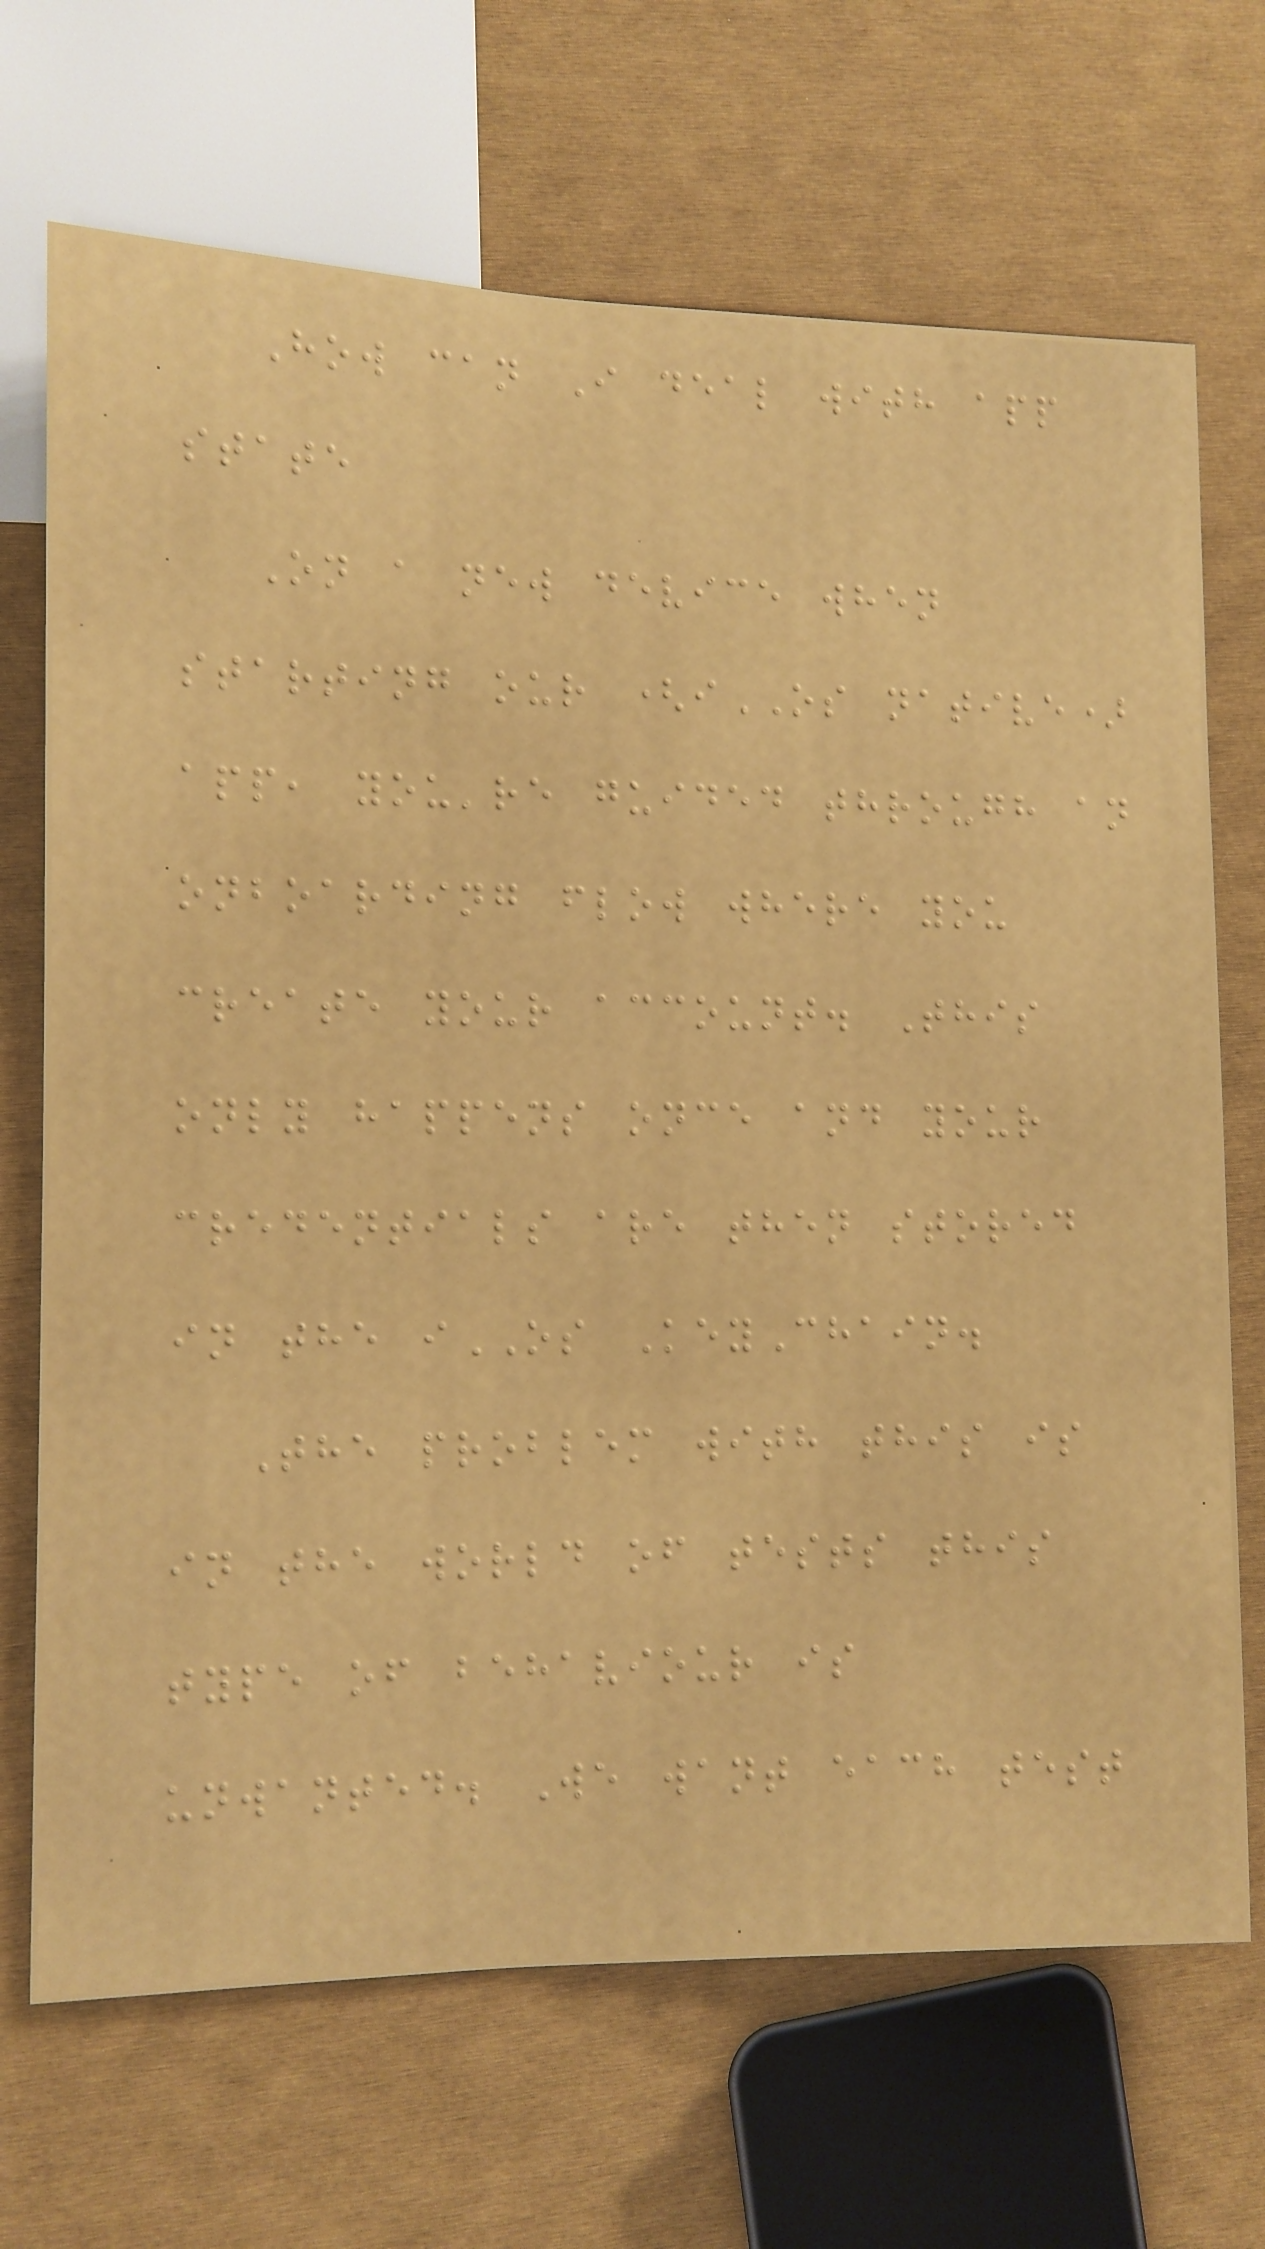How can I deal with app
state
On a new device when
starting our (iOS native)
app, you're guided through an
onboarding flow where you
create your account. This
only happens once and your
credentials are then stored
in the iOS KeyChain.
The problem with this is
in the world of tests this
type of behaviour is
unwanted. We want each test
